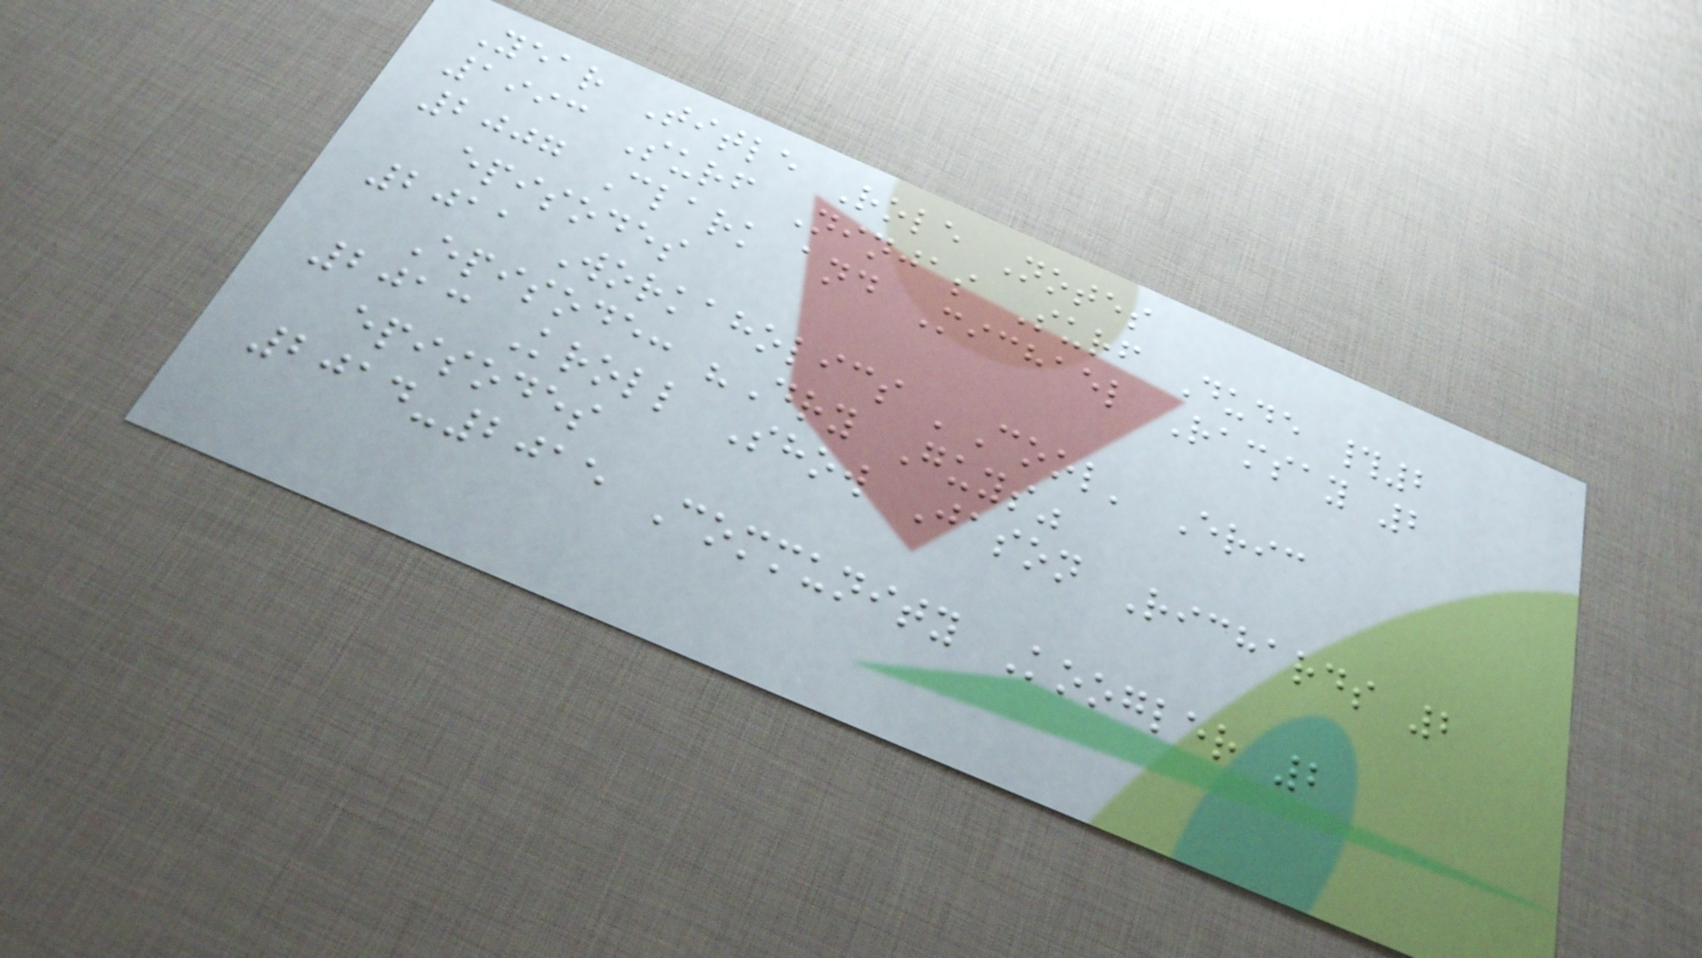Year Title Role Notes
1993 Surf Ninjas Surf Dude #2
2007 Clark and Michael Ramsay 2
episodes
2011 Workaholics 'Cool' Eric
Episode: "Dry Guys"
2013 Kroll Show Jason Richards 2
episodes
2014-2015 Community Koogler 2
